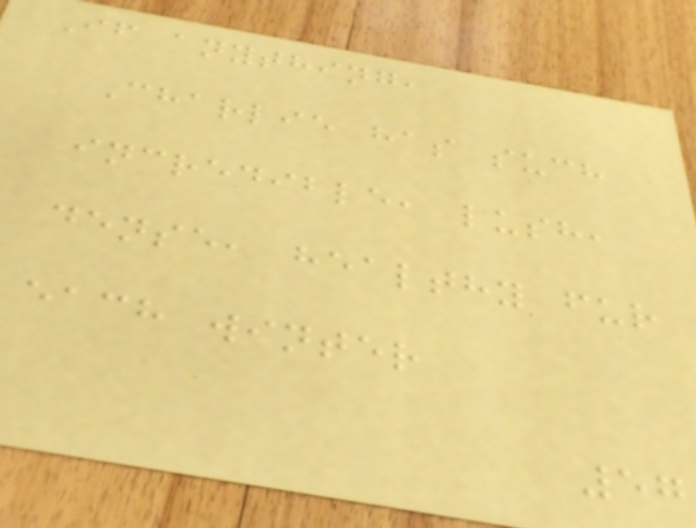If anything,
Charlie has such
incredible, lush,
dense, healthy fur
each winter
57
